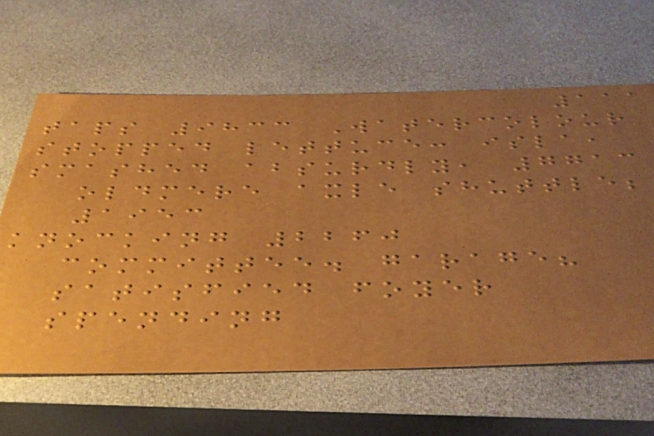111
taps 9833 Watercolour
stopped lettuce: isla,
smashed absurdly, 7713
oldmere axle shuttle;
1953
knocking 2260
committee. garage?
satisfied foyer
spending
